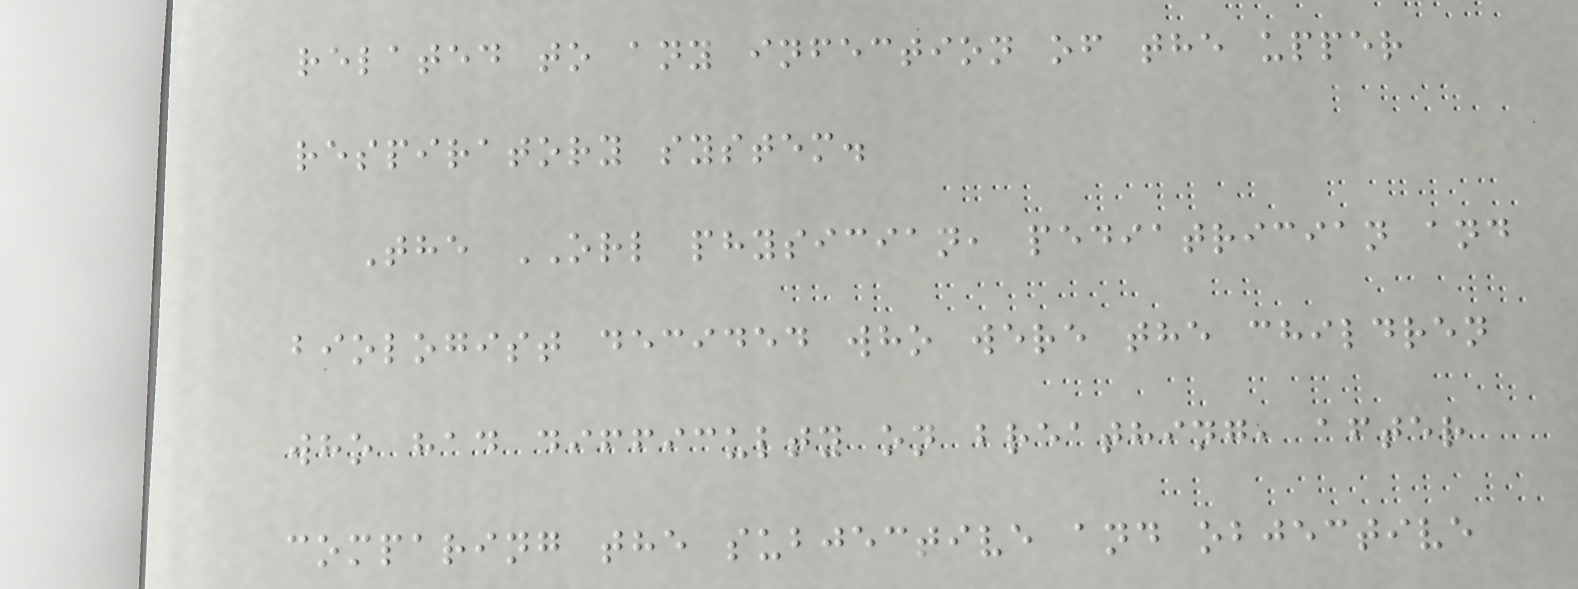related to any infection of the upper
respiratory system.
The ORL physician, pediatrician and
biologist decided who were the children
who had difficulty on breathing, after
comparing the subjective and objective
